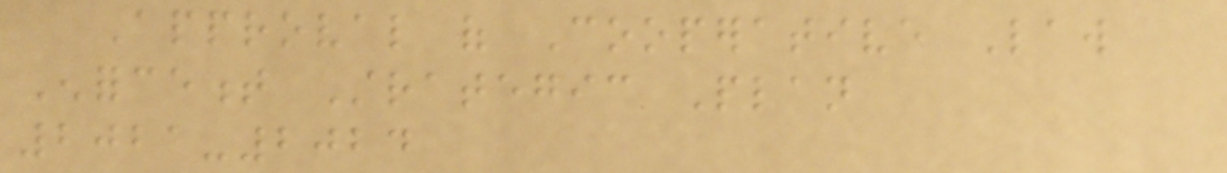Approval of Cooperative Law
Enforcement Strategic Plan
2021-2024
